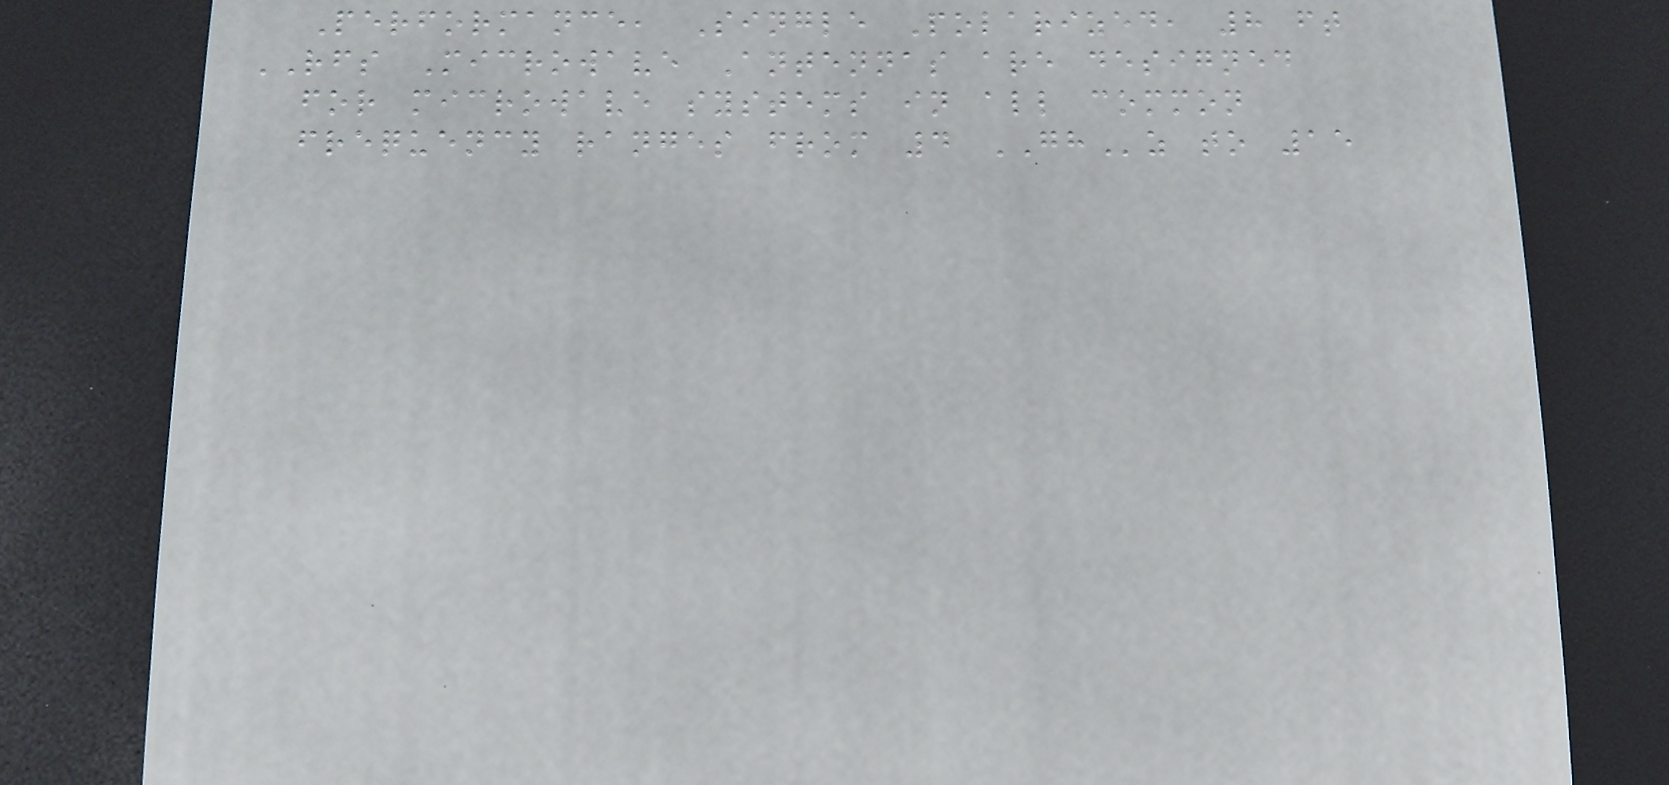Performance, Single Polarized, 8 ft
RFS Microwave Antennas are designed
for microwave systems in all common
frequency ranges from 4 GHz to 15
